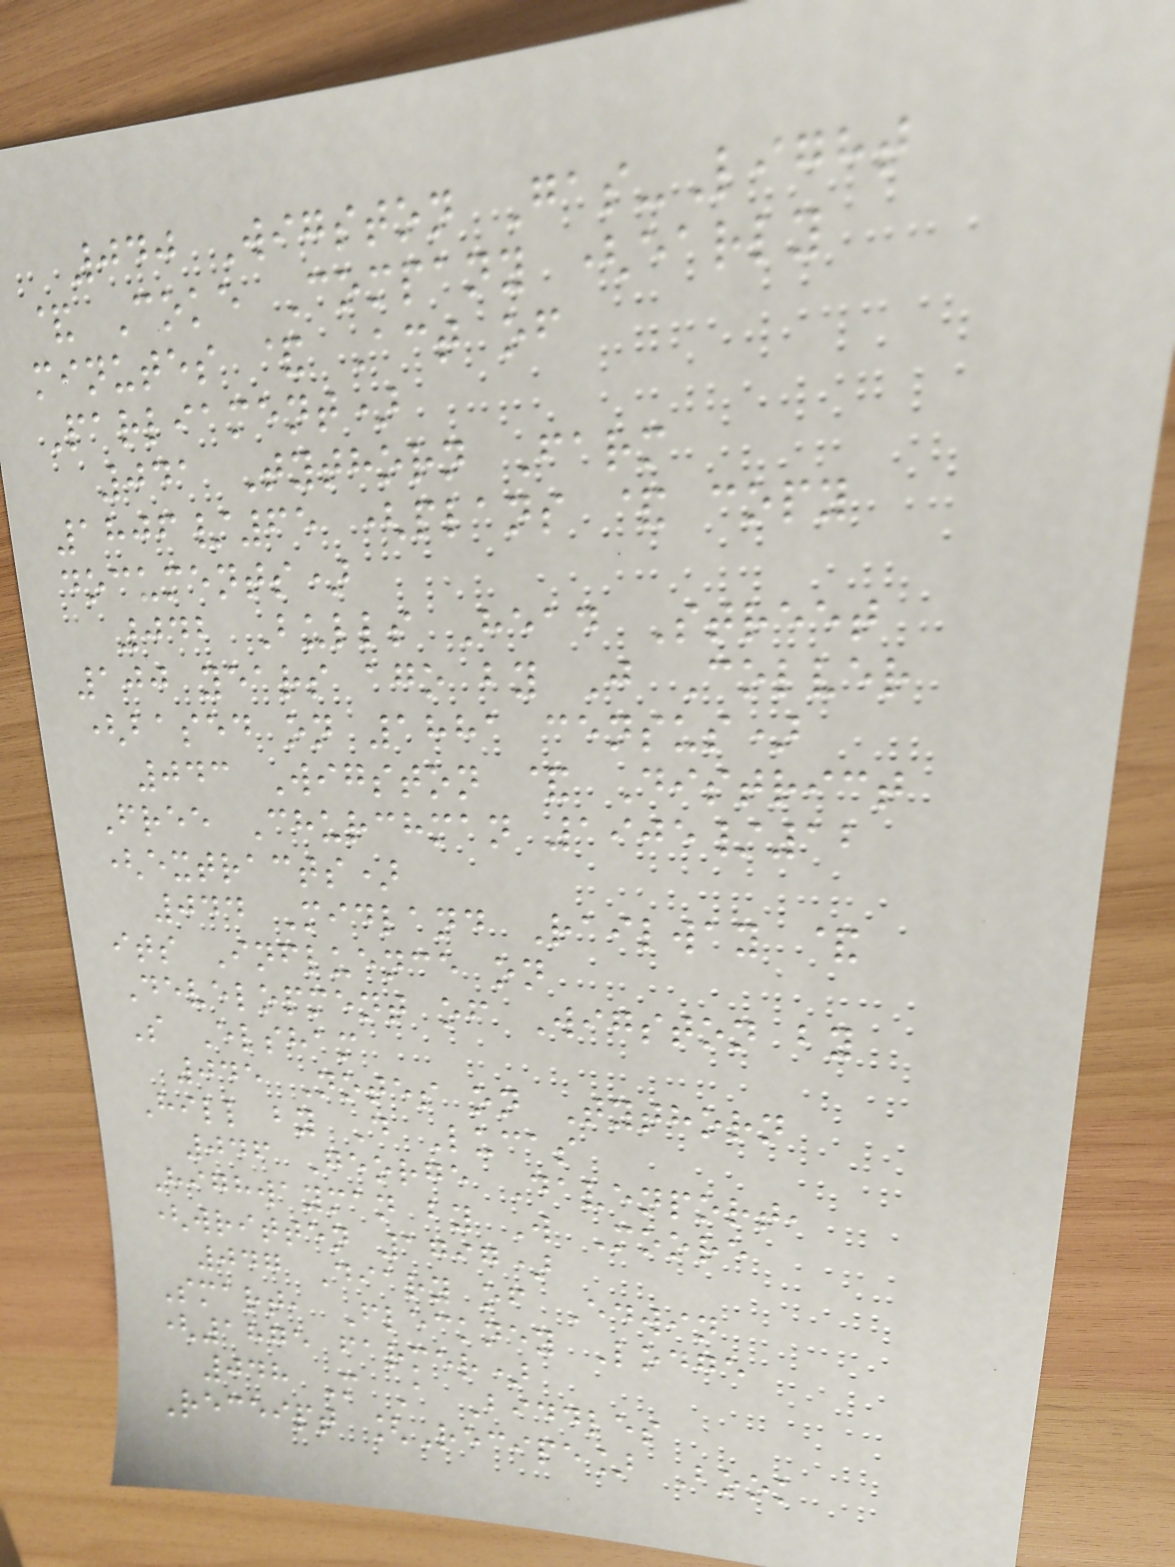040 Wigston Gas-Light
& Coke Company (early
minutes & Act of
Parliament)
041 Tythorn Farm
1806/65 (plans & copy
documents)
042 Bulls Head Street
100 years ago by J Colver
(based on 1881 census)
043 Wigston & District
Free Churchman 1905/12
(extracts)
044 Midland Railway &
its Influence on
Development of Wigston by
S Elsham
045 Notes on Tythorn
Hill by D Lucas
046 George Davenport,
Highwayman by W Moore
(written 1797)
047 Diary of Edwin
Smart, Fleckney Lodge
(1875 farmer)
048 M A Biddles
Receipt [Recipe] Book
